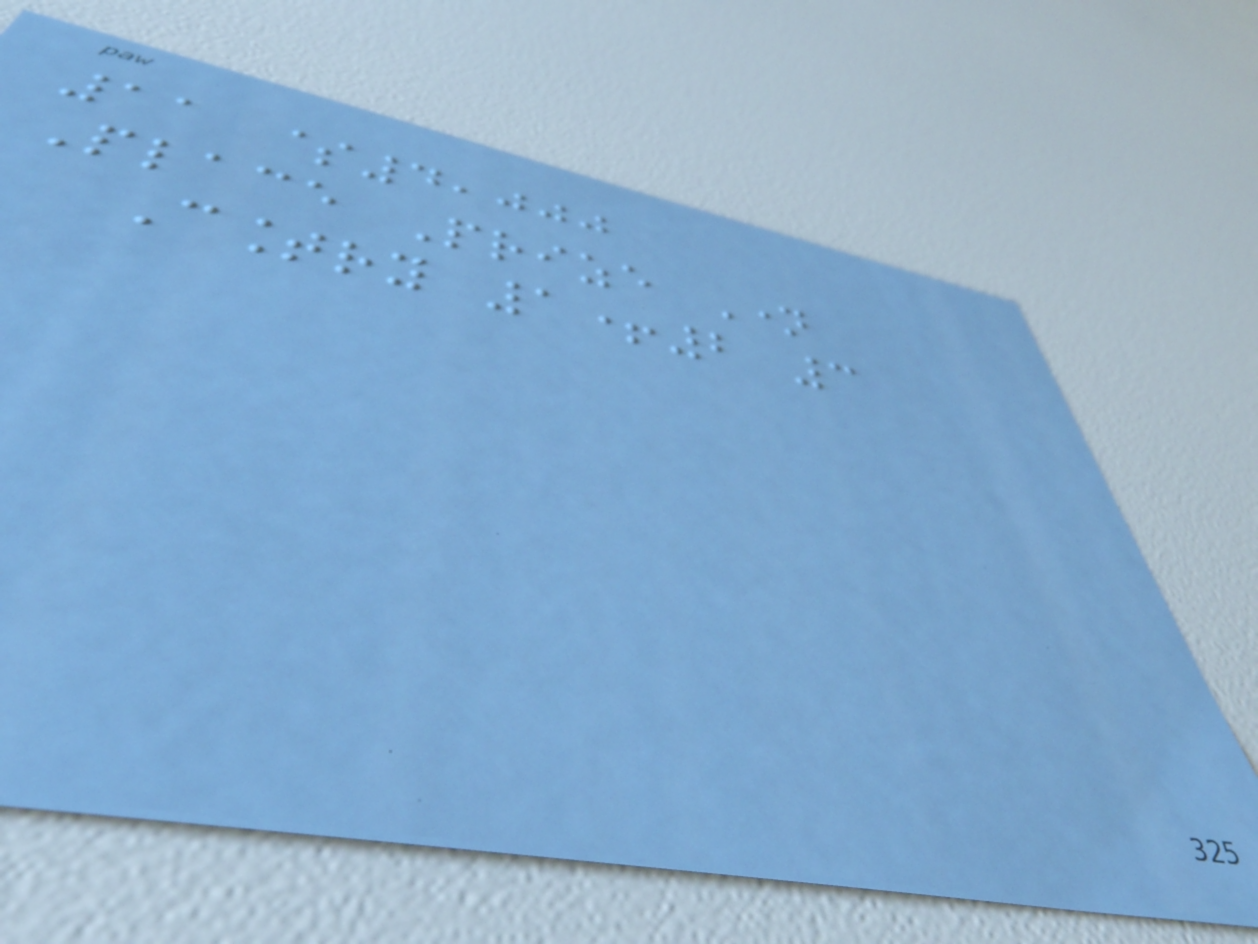11 $4,000
Place Prize Name
Country 1+2 3
